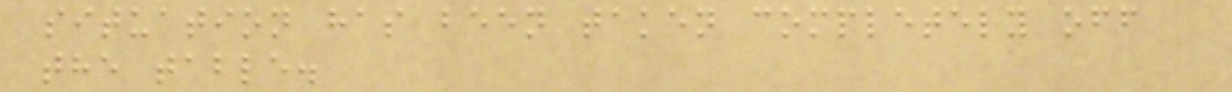situation has been taken completely off
the table.
